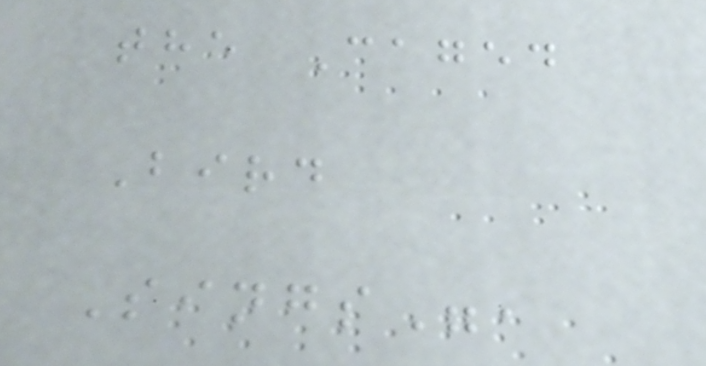the Caged
Bird
Sings",
